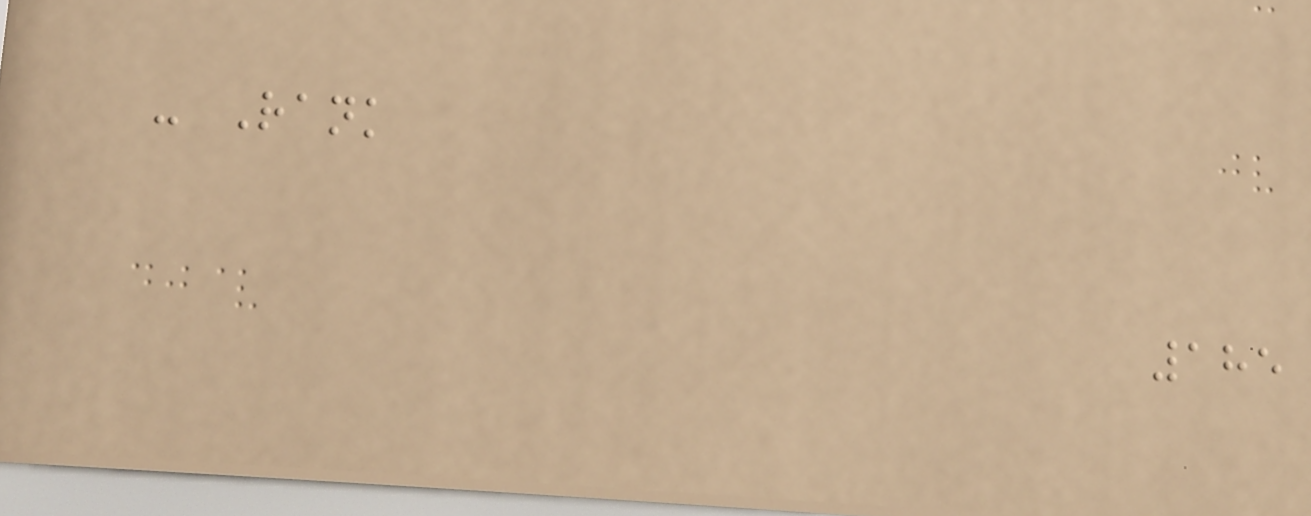- Rank
185
